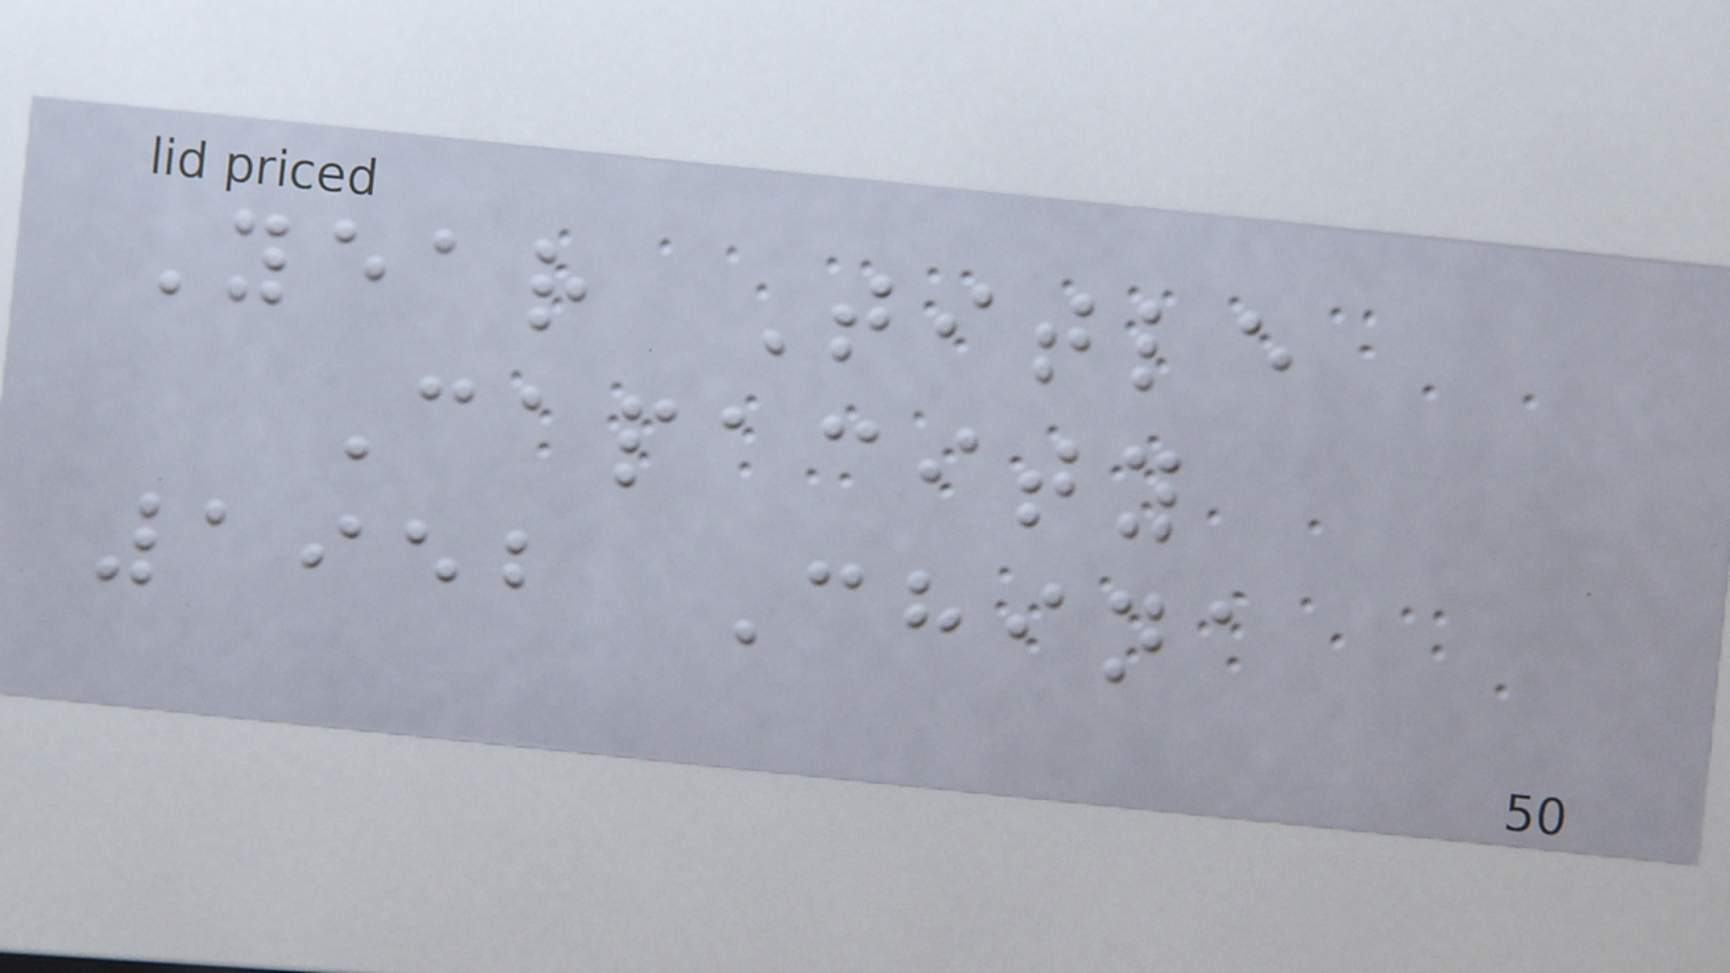Year Title
Capacity
1952 China
